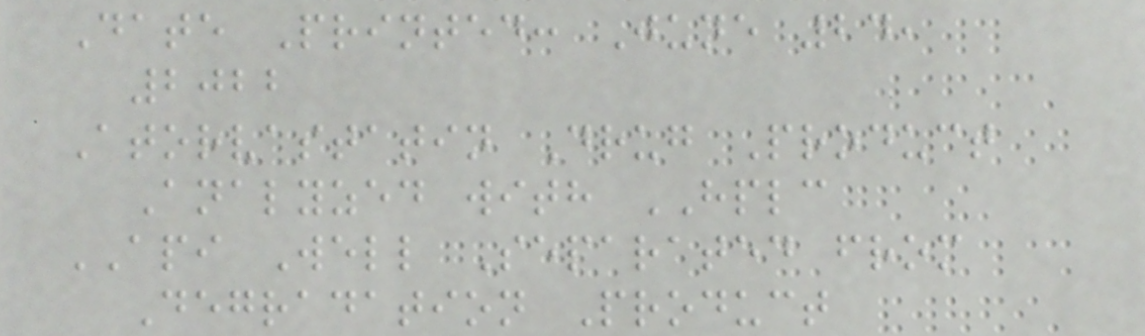Date Printed: June 24,
2022
Atorvastatin Drug Product
Analyzed with HPLC
API Well Separated from
Degradation Product
